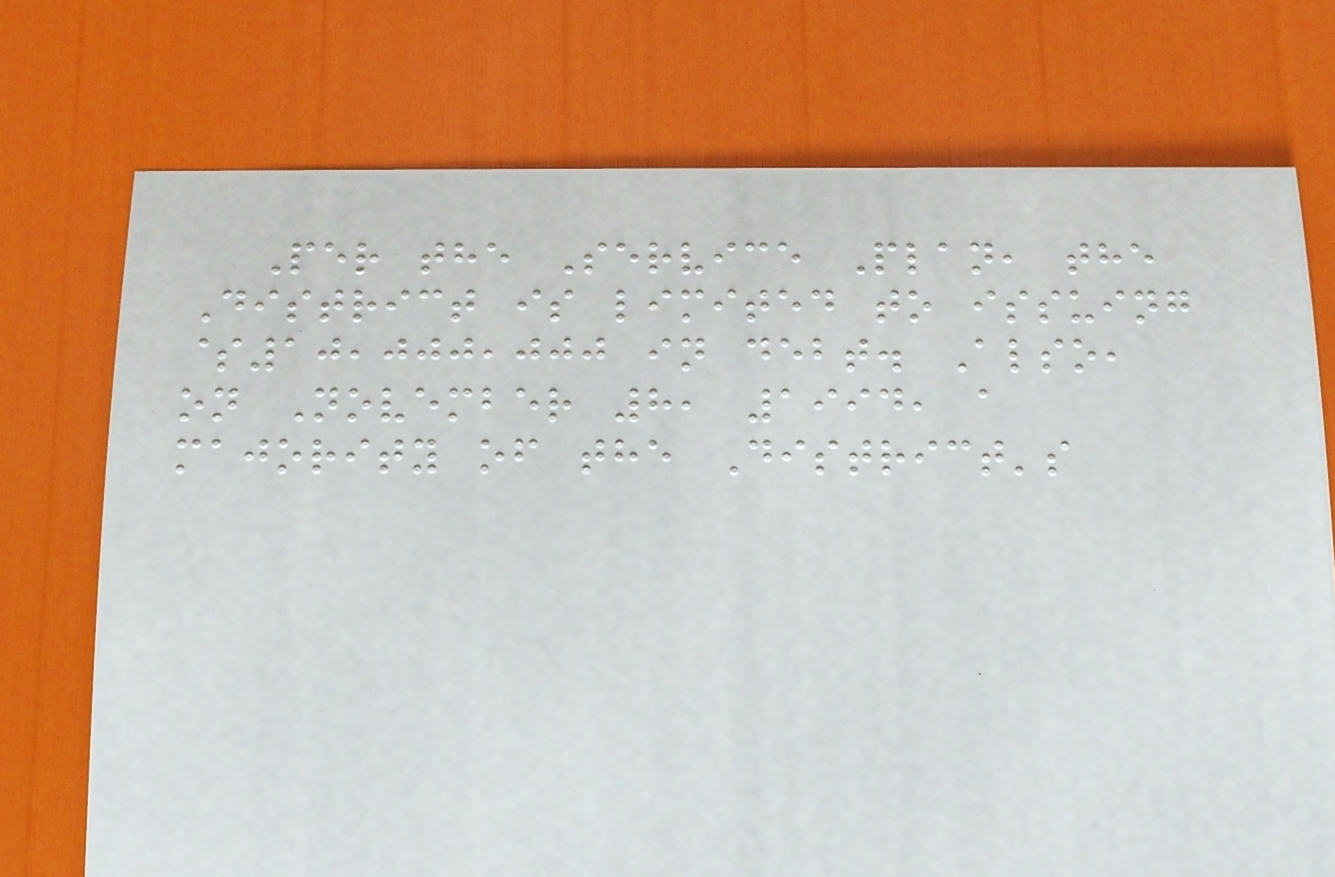Per the Service Plan, the
District is limited to issuing
$10,000,000 in debt. Also,
on November 8, 1994, a
majority of the District's
